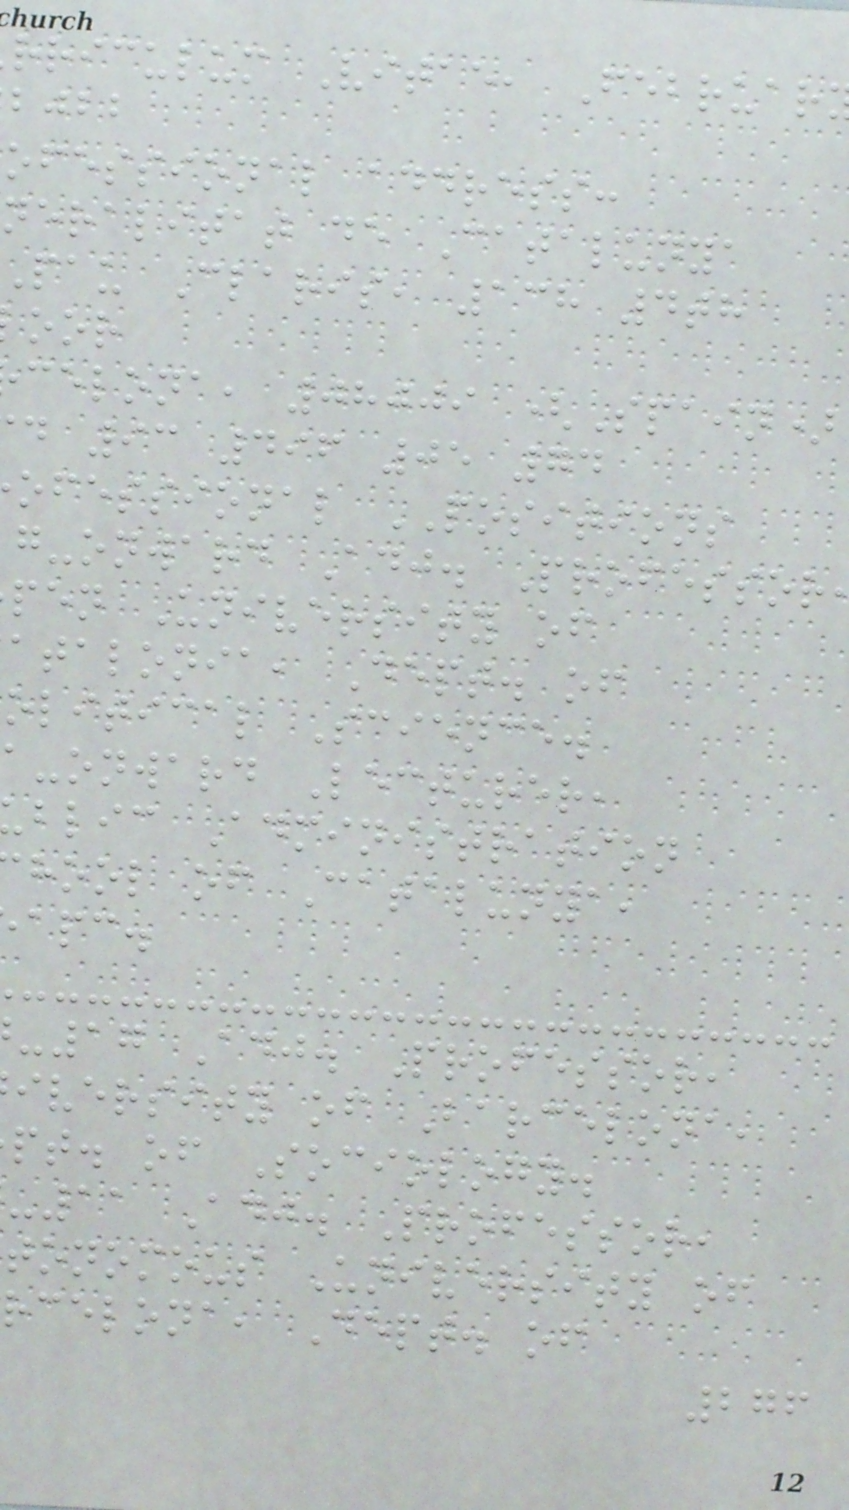rriculum Vitae, Februar
bjbb
ofessional address:
neralitat de Catalunya
pau Claris, 138 4th
celona, 08009 (Spain)
d 93 496 05 74
ofessional POSITIONS
g-onward Adj. Professor
pen University of
atalonia, Dept. of
olitical Science.
a-onward Lecturer,
blic Administration
hool of Catalunya,
apc.
-17 Adj. Professor,
iversity of Barcelona,
pt. of Sociology.
-11 Adj. Professor,
tonomous University of
rcelona, Dept. of
276
